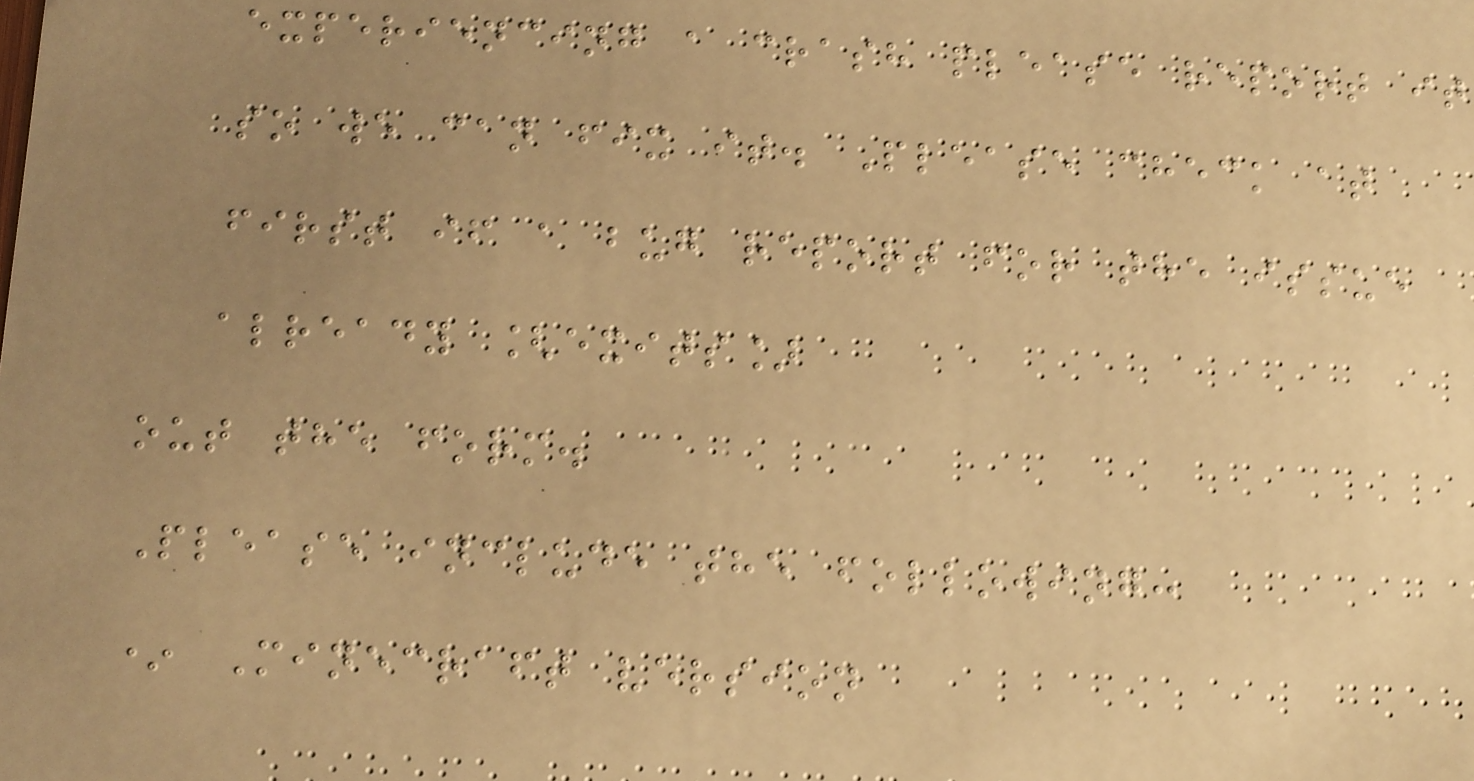experiencing a crash please report it
so we can fix it. Please check at
first if a bug report for the issue
already [exits]
out the form.
Please include the following:
* Minecraft version
